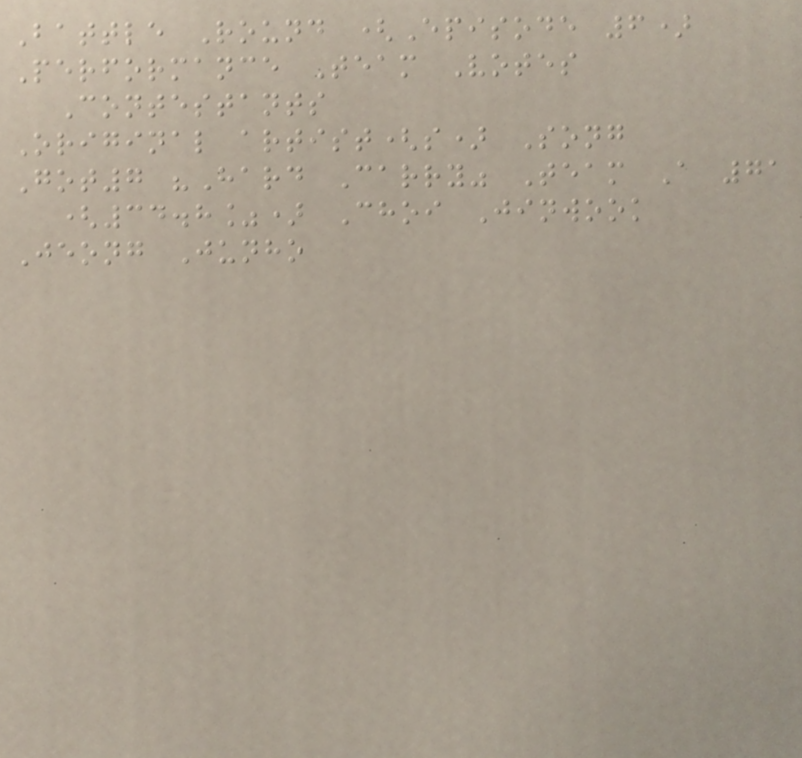Battle Round (Episode 6)
Performance Team Votes
Contestants
Original artist(s) Song
Got7 "Hard Carry" Team A 71
(34.8%) Choi Jinwook
Jeong Junho
